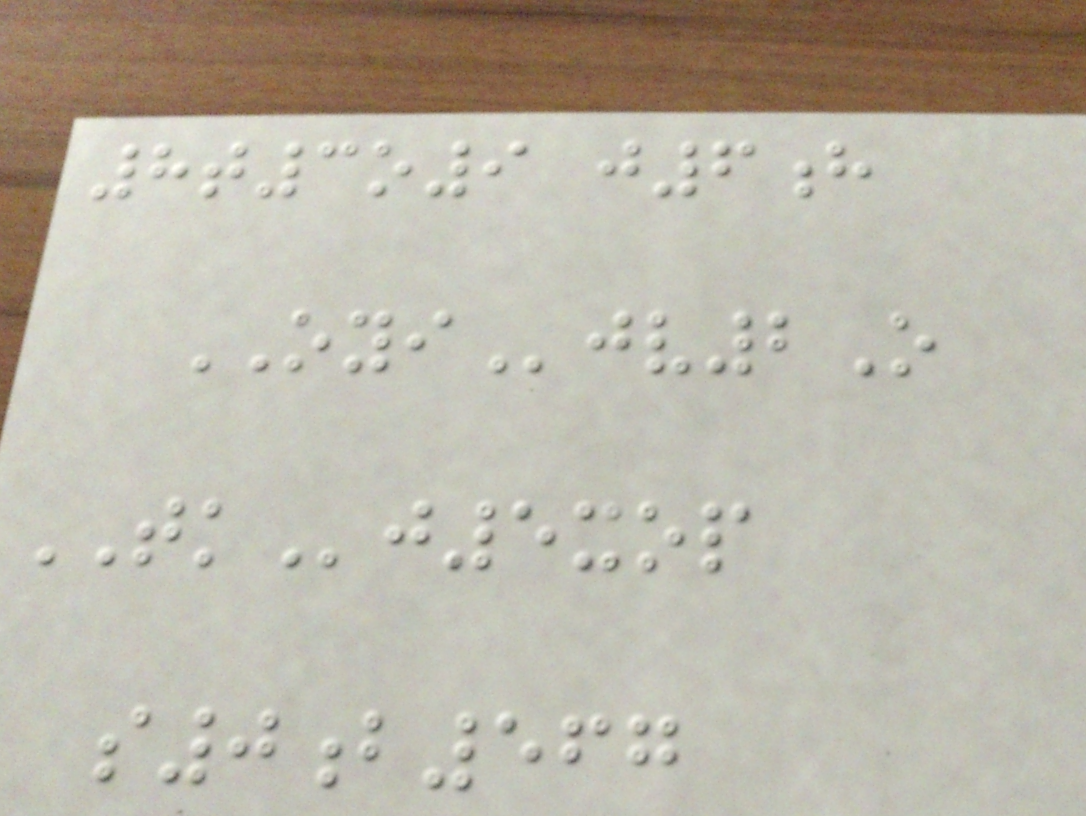8t3o9 j6h
OYIjv2O
TKj5xop
s0b567
